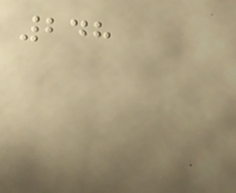248
